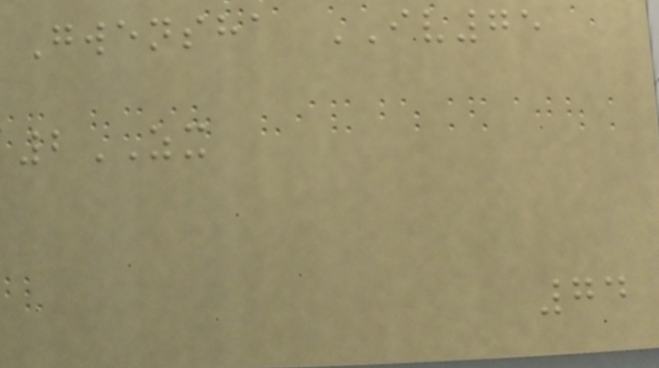Gwensha IV75
2ZX
74
